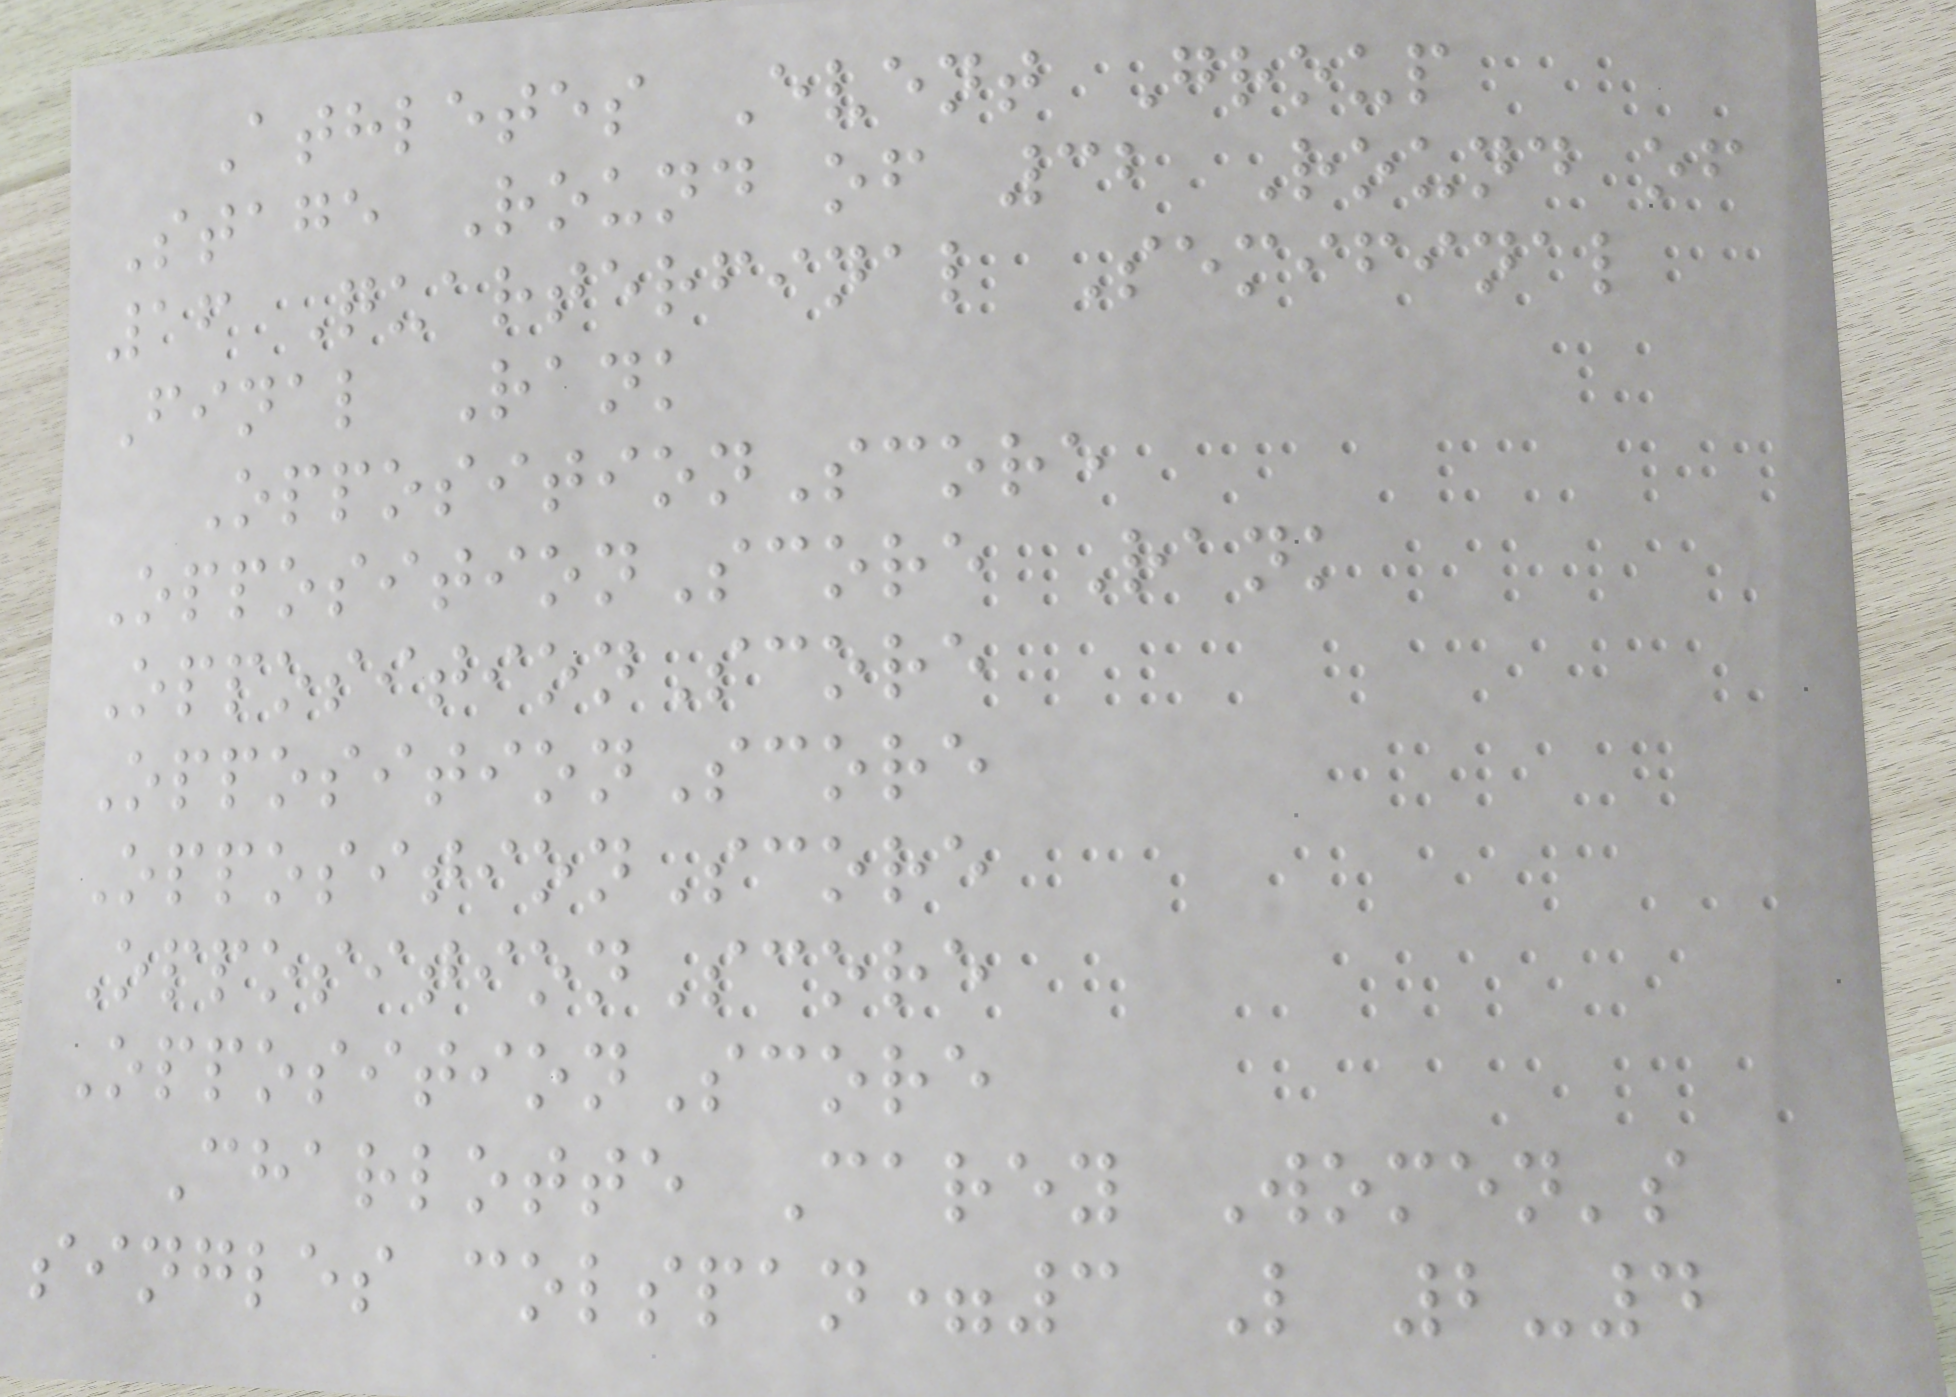Athletes Event Group
Stage Round of 32 Round of
16 Quarterfinal Semifinal
Final Rank
OppositionScore
OppositionScore Rank
OppositionScore
OppositionScore
OppositionScore
OppositionScore
OppositionScore
Charlotte Carey Women's
singles colspan=3 L 2-4
